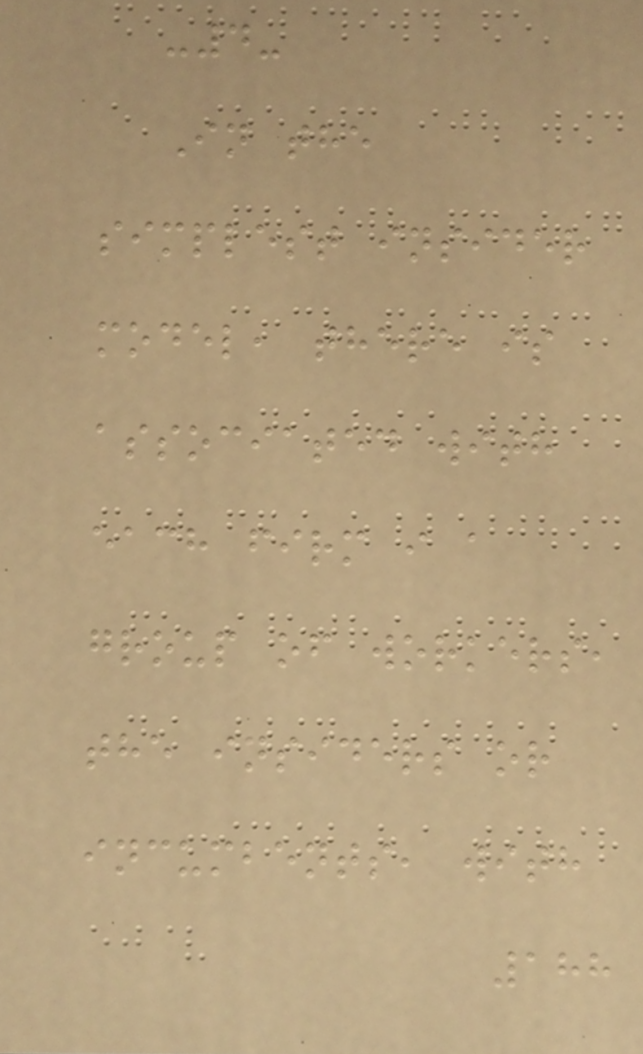-4-
In the
simplest insider
model, there is
associated with
each firm i a
group of workers,
the insiders or
incumbents, with
188
